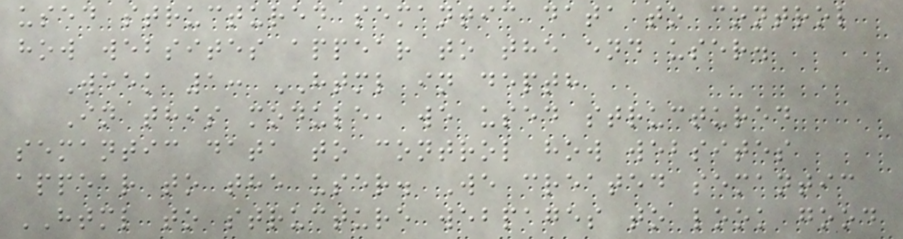used structured semantic data to control
how websites appear to the end user.
Week 1: HTML in depth
In this module, we used structured
semantic data to control how websites
appear to the user. We created semantic
HTML to structure webpages to look good
